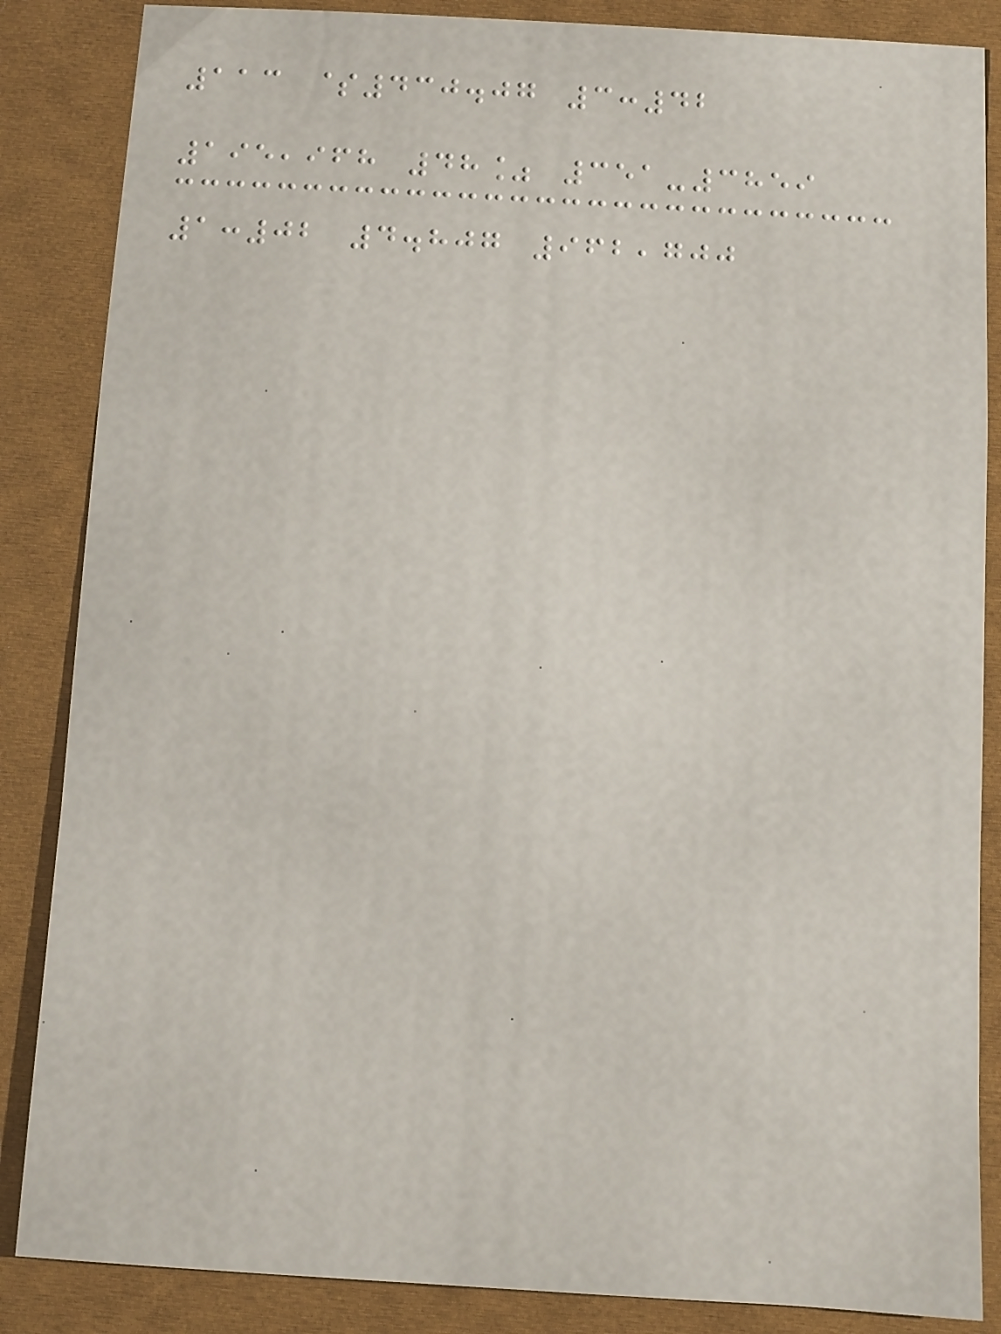113 $430.07 3:42
195,968 48% 351-3859
1:02 4.807 962,700
